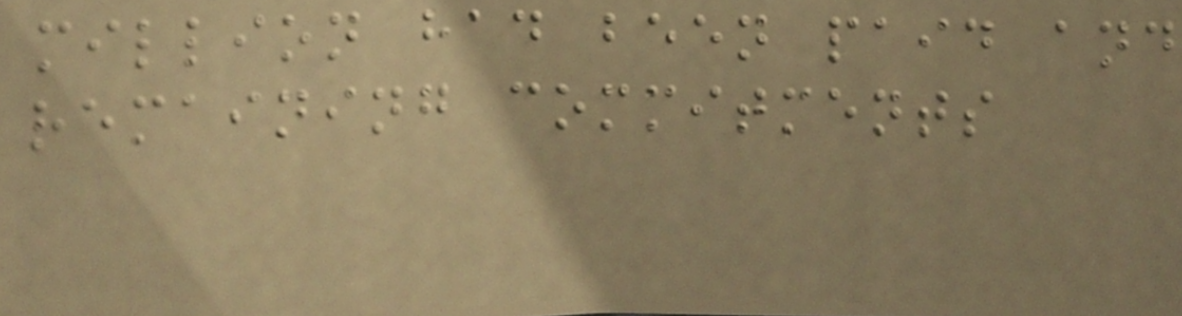million had been paid and
remaining commitments
